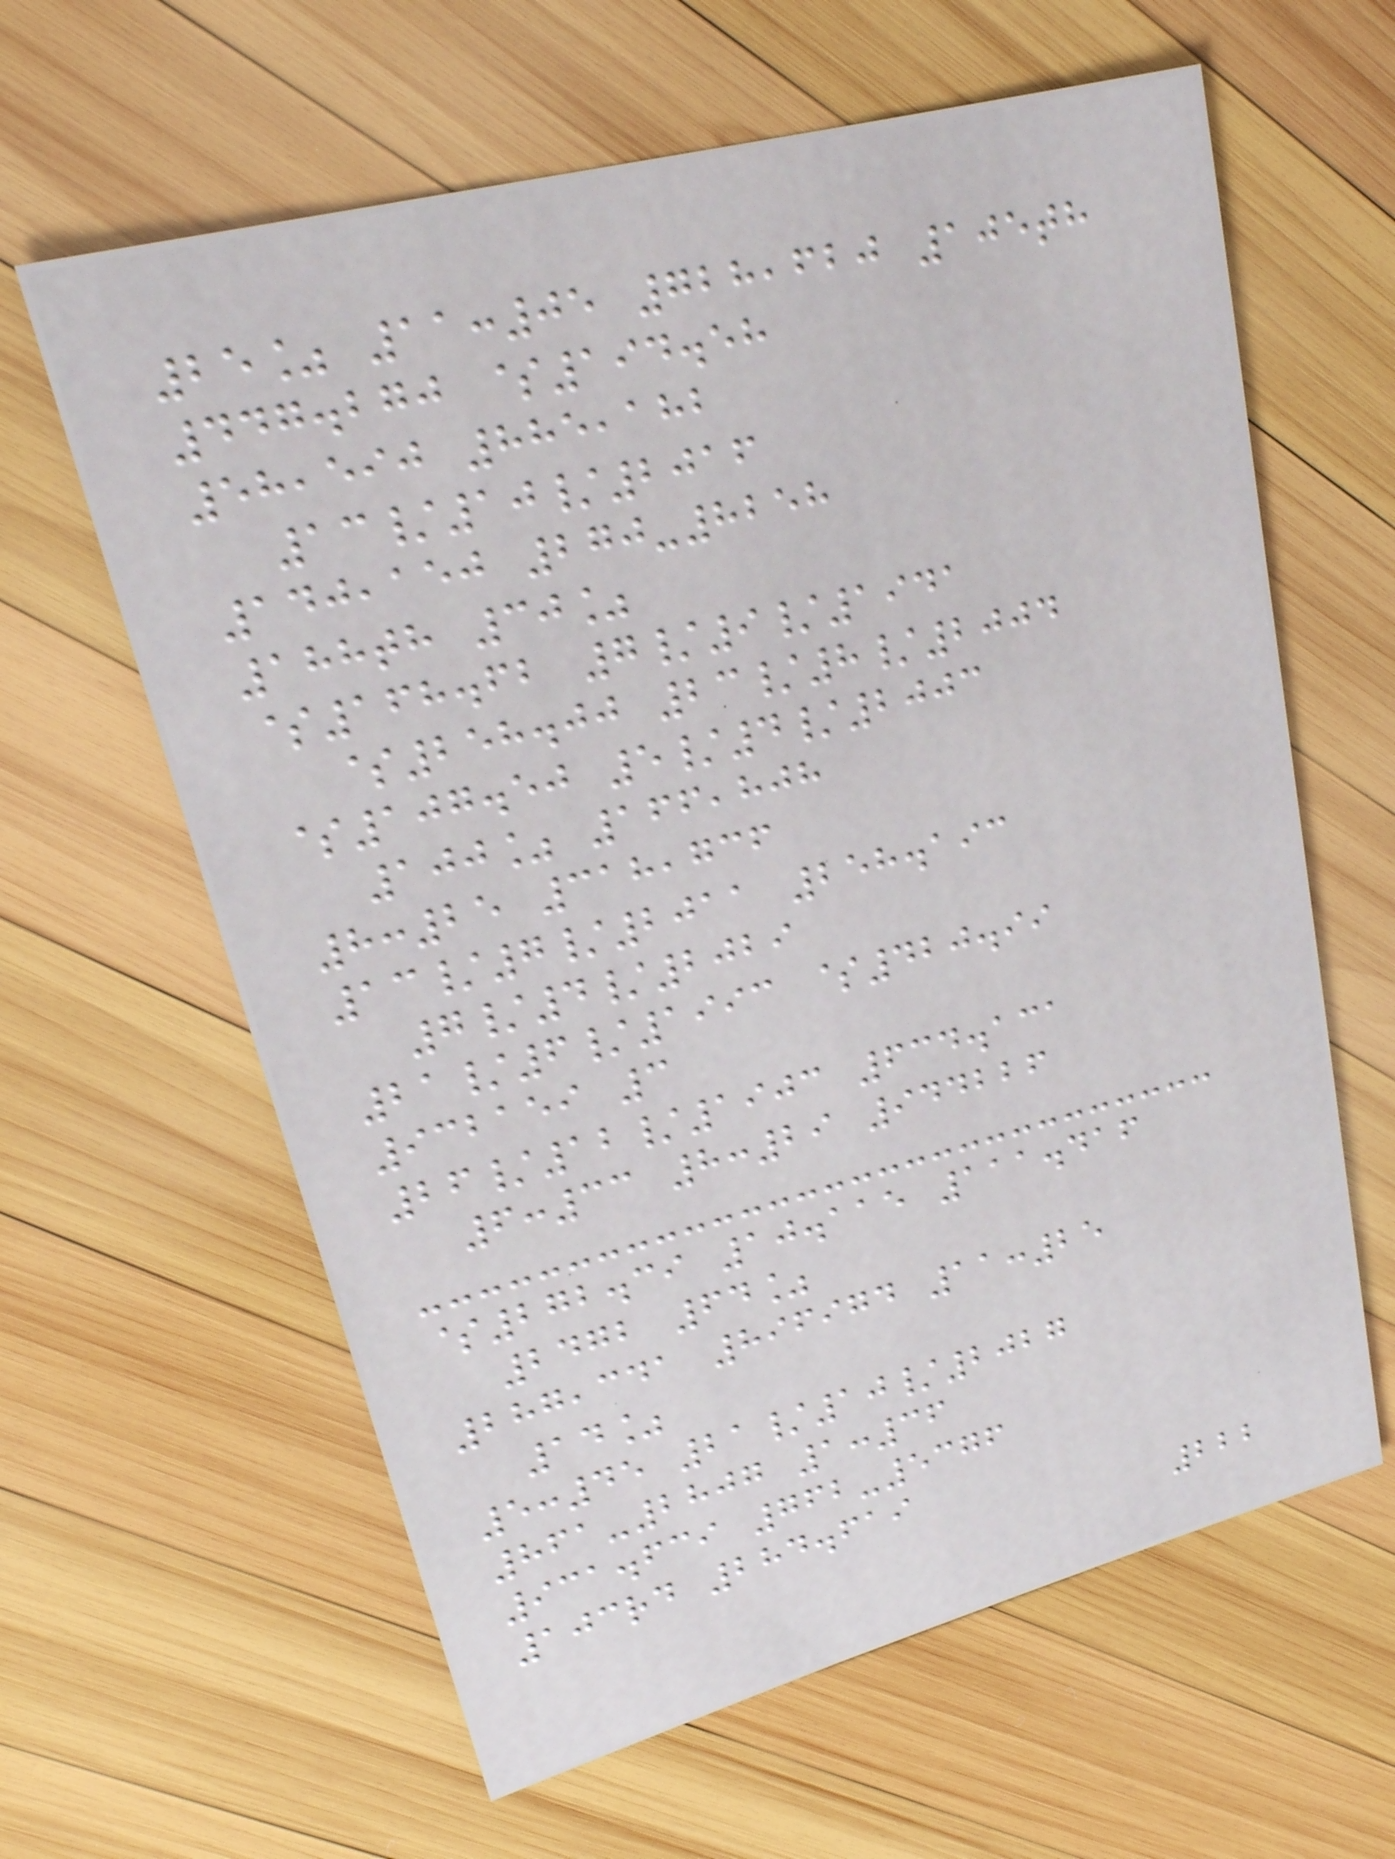25% 11:05 728,620 105th
447.270 $194.58
58,590 885,182
13/10/2016
140,150 270-8258
188th 30%
$168.62 7/9/1941
$258.00 23/8/2004
$107.50 5/4/2003
100% 166,808
8:25 318,736
13/7/2011 258.193
7/4/2029
21/6/1993 $420.99
932159 3
26/12/1903 634.131
6:33 8:29 944226
$272.39 10.115 111.416
2472 64%
287,341 896974 11:25
14%
5:45 21/10/2027
861-2807 1:36
931.639 762-5376
103rd 284.619
222
